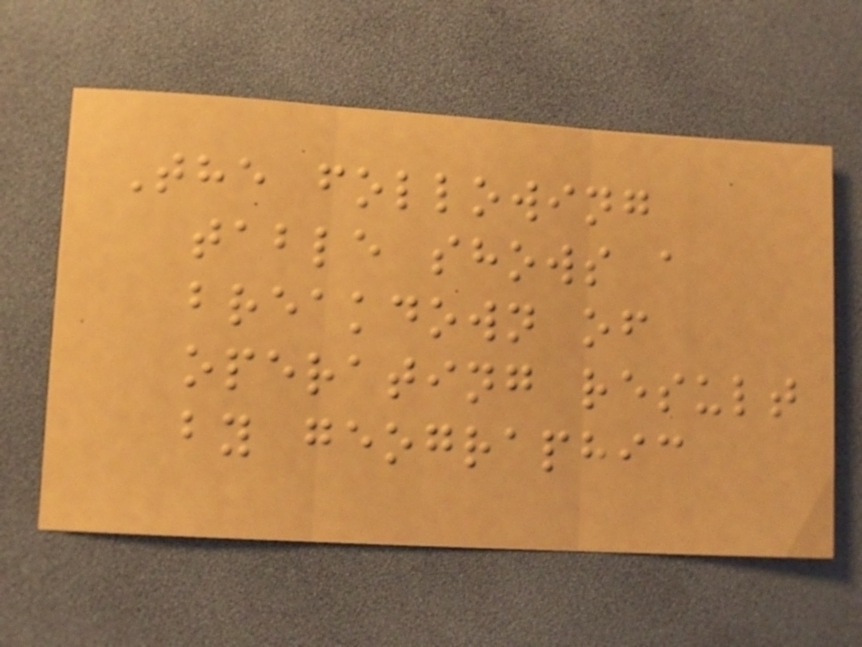The following
table shows a
breakdown of
operating result
by geographic
